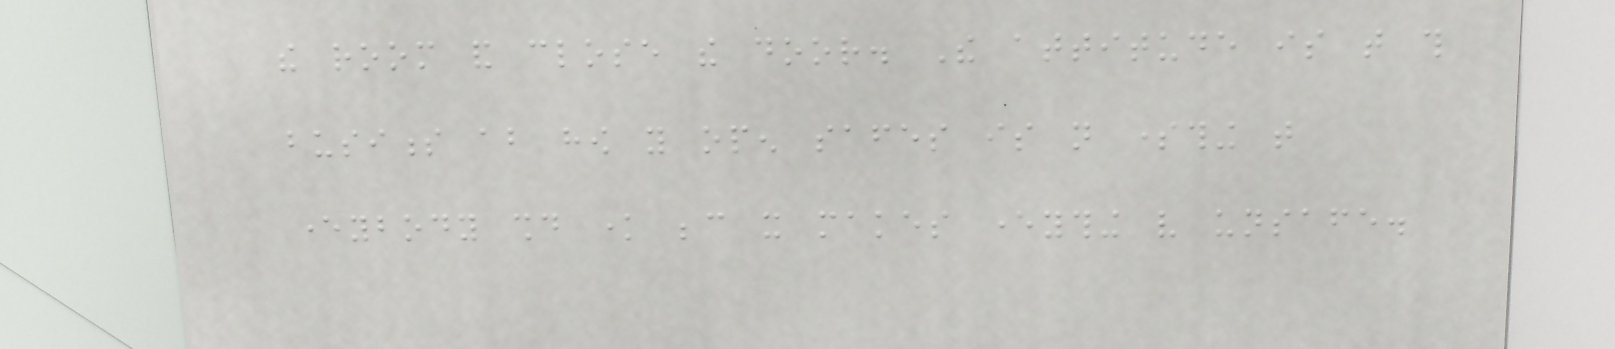the room and close the door. The attitude is that this
business about how you open safes is not something that
everybody should know because it makes everything very unsafe.
